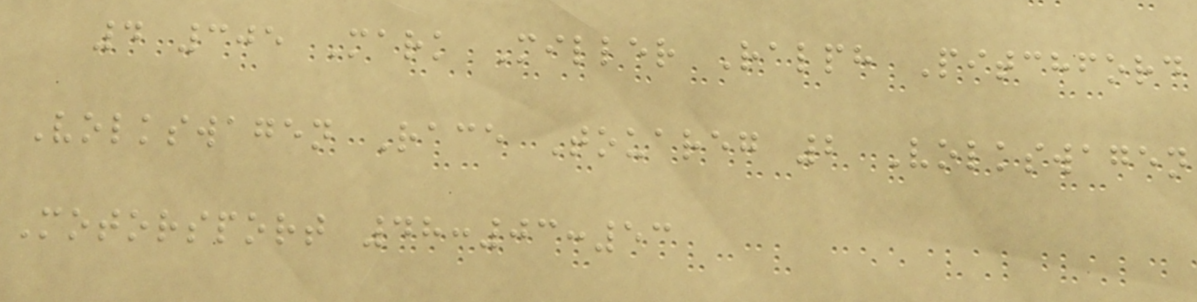4 305 Mark Miller Ralph Pitchford
Volkswagen Race Touareg 2 Volkswagen
Motorsport 48:03:53
